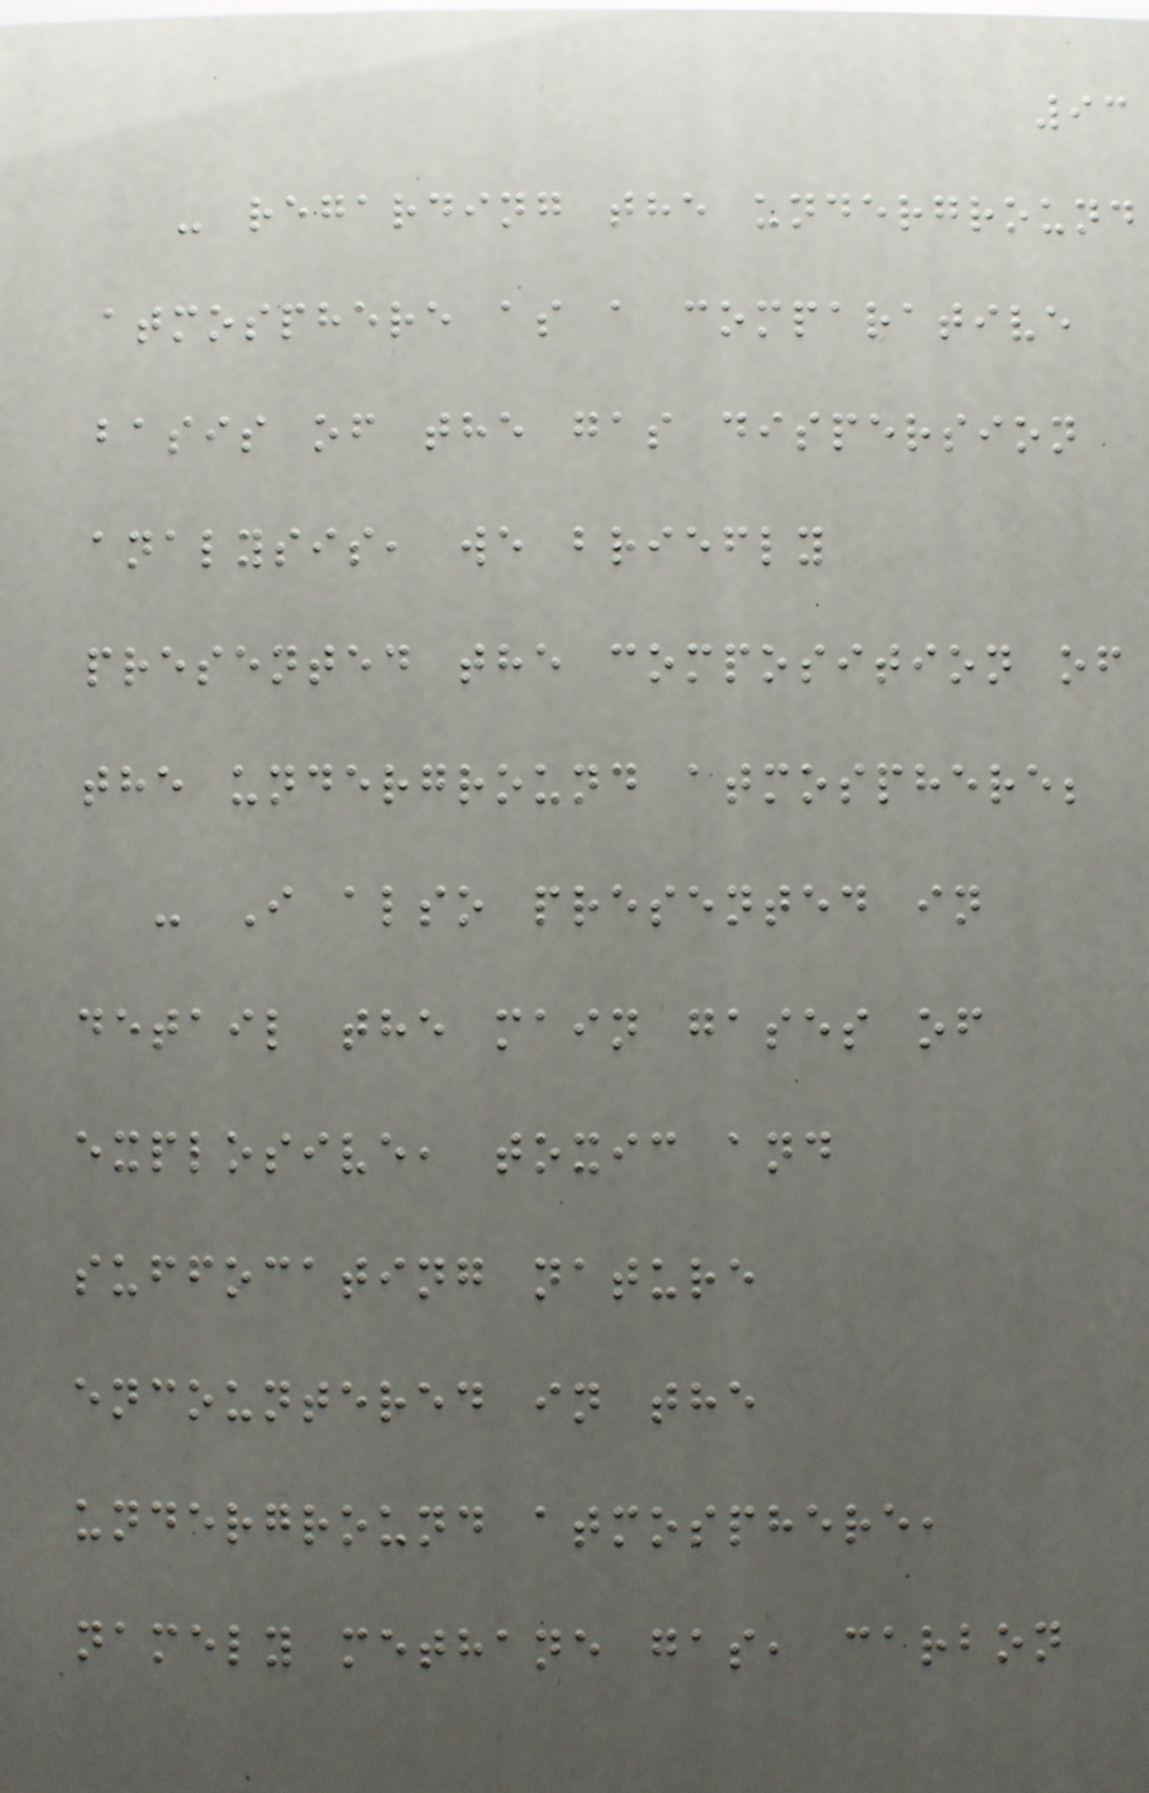93
- regarding the underground
atmosphere as a comparative
basis of the gas dispersion
analysis, we briefly
presented the composition of
the underground atmosphere;
- I also presented in
detail the main gases of
explosive, toxic and
suffocating nature
encountered in the
underground atmosphere,
namely methane gas, carbon
